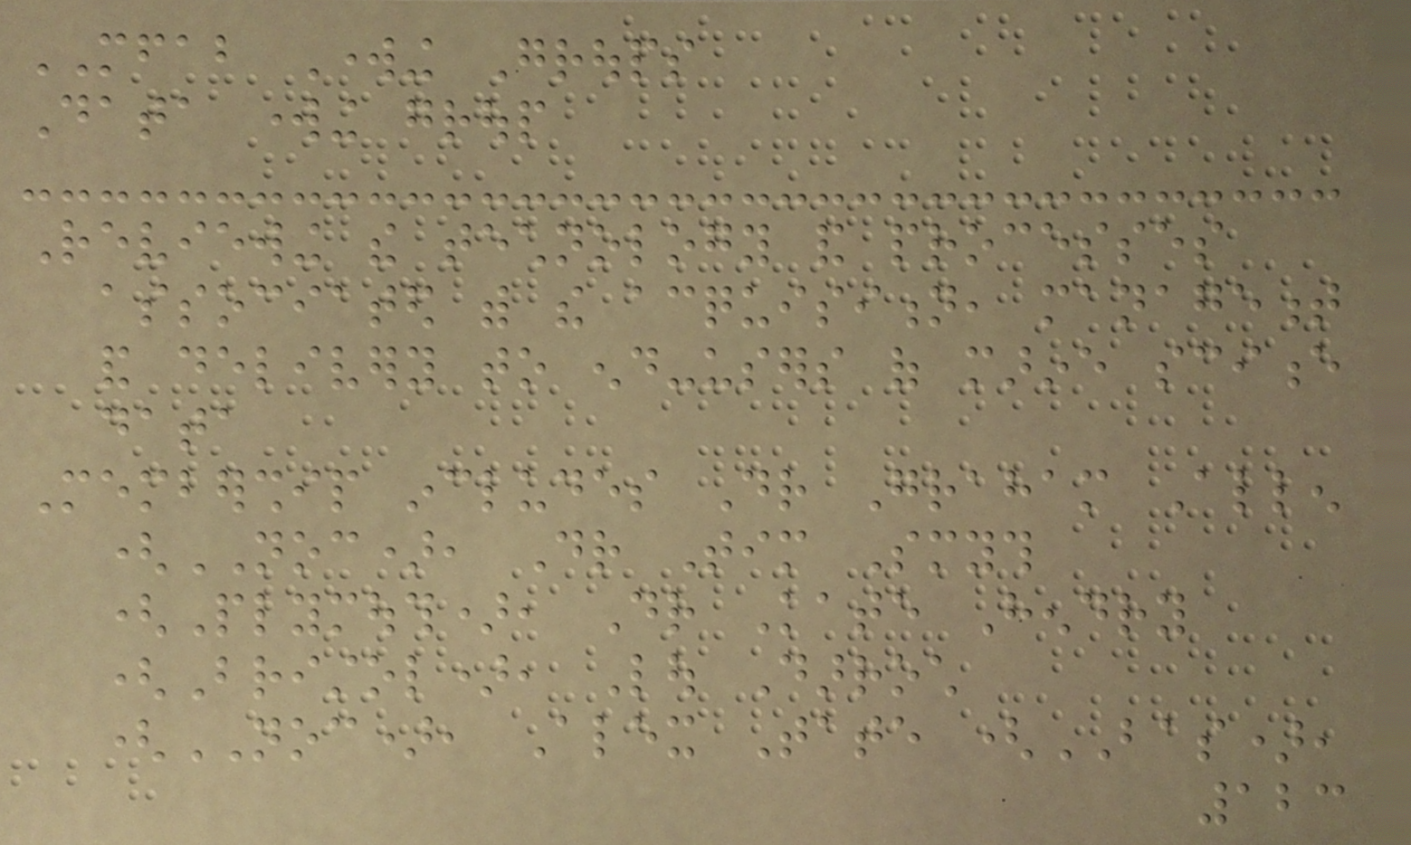MFAB Working Groups
Data working group
Reviewing the technology and processes
associated with the acquisition, management
and delivery to end-users of marine science
data
Membership includes Dr Graham Allen
(NOC), Dr Tim Smyth
(Plymouth), Dr Kate Hendry
(Bristol), Lou Darroch
(NOC), Alex Tate (BAS),
123
